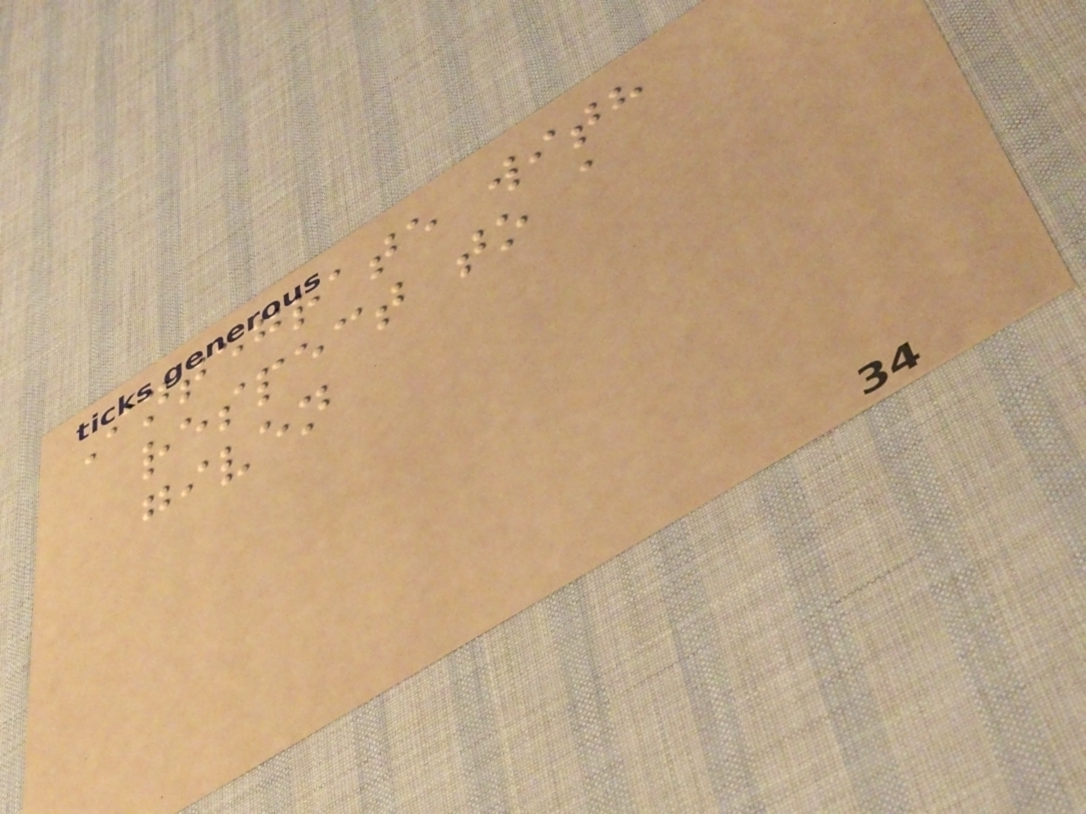Integrate with
respect to a
given
